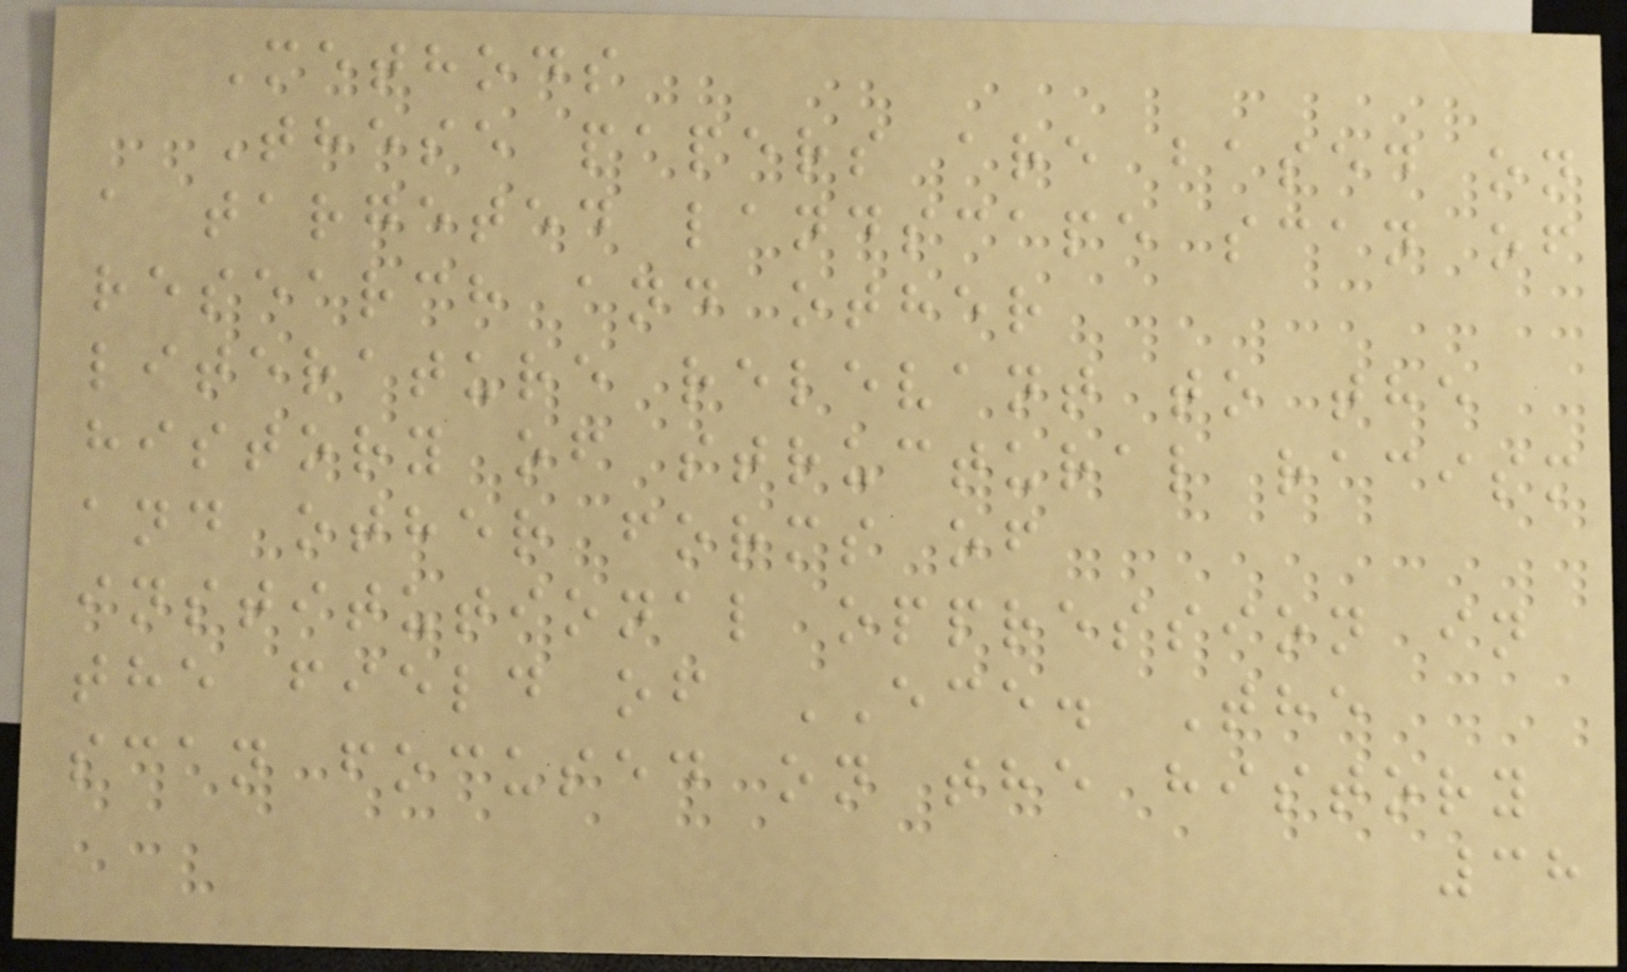Methods
These papers are based on
a targeted landscape scan of
research and other
literature relevant to the
history of structural racism
and other forms of
institutional oppression in
the field of ECE. The
scan focused on the history
38
